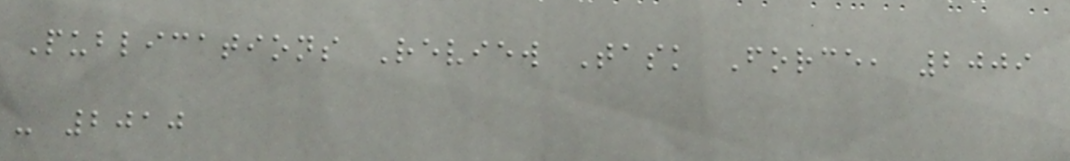Publications Review Task Force, 2009
- 2010
